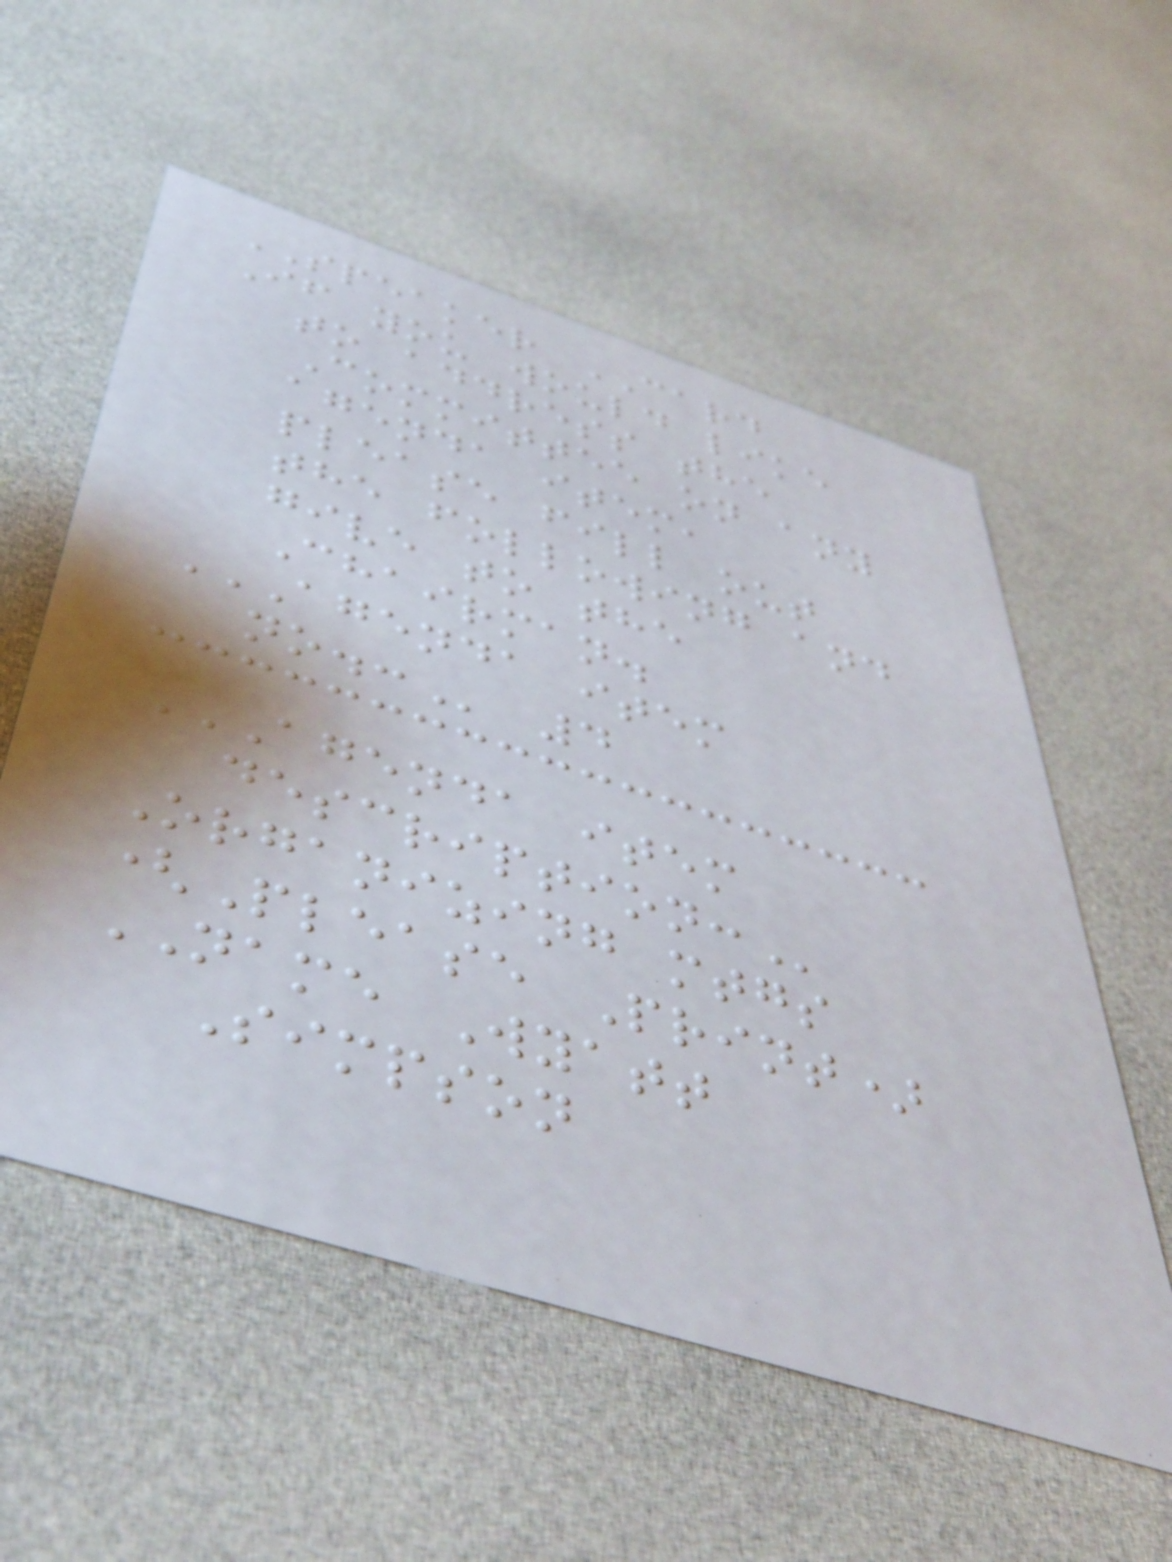SPEAKER CARD
If you would like
to address the
Committee on any
agenda item,
please fill out
the following and
give to the
Chairman.
AGENDA ITEM
NO.: 4
AGENDA ITEM
DESCRIPTION:
Organizing mtgs
(Please Print)
NAME Wyatt
Simpson
